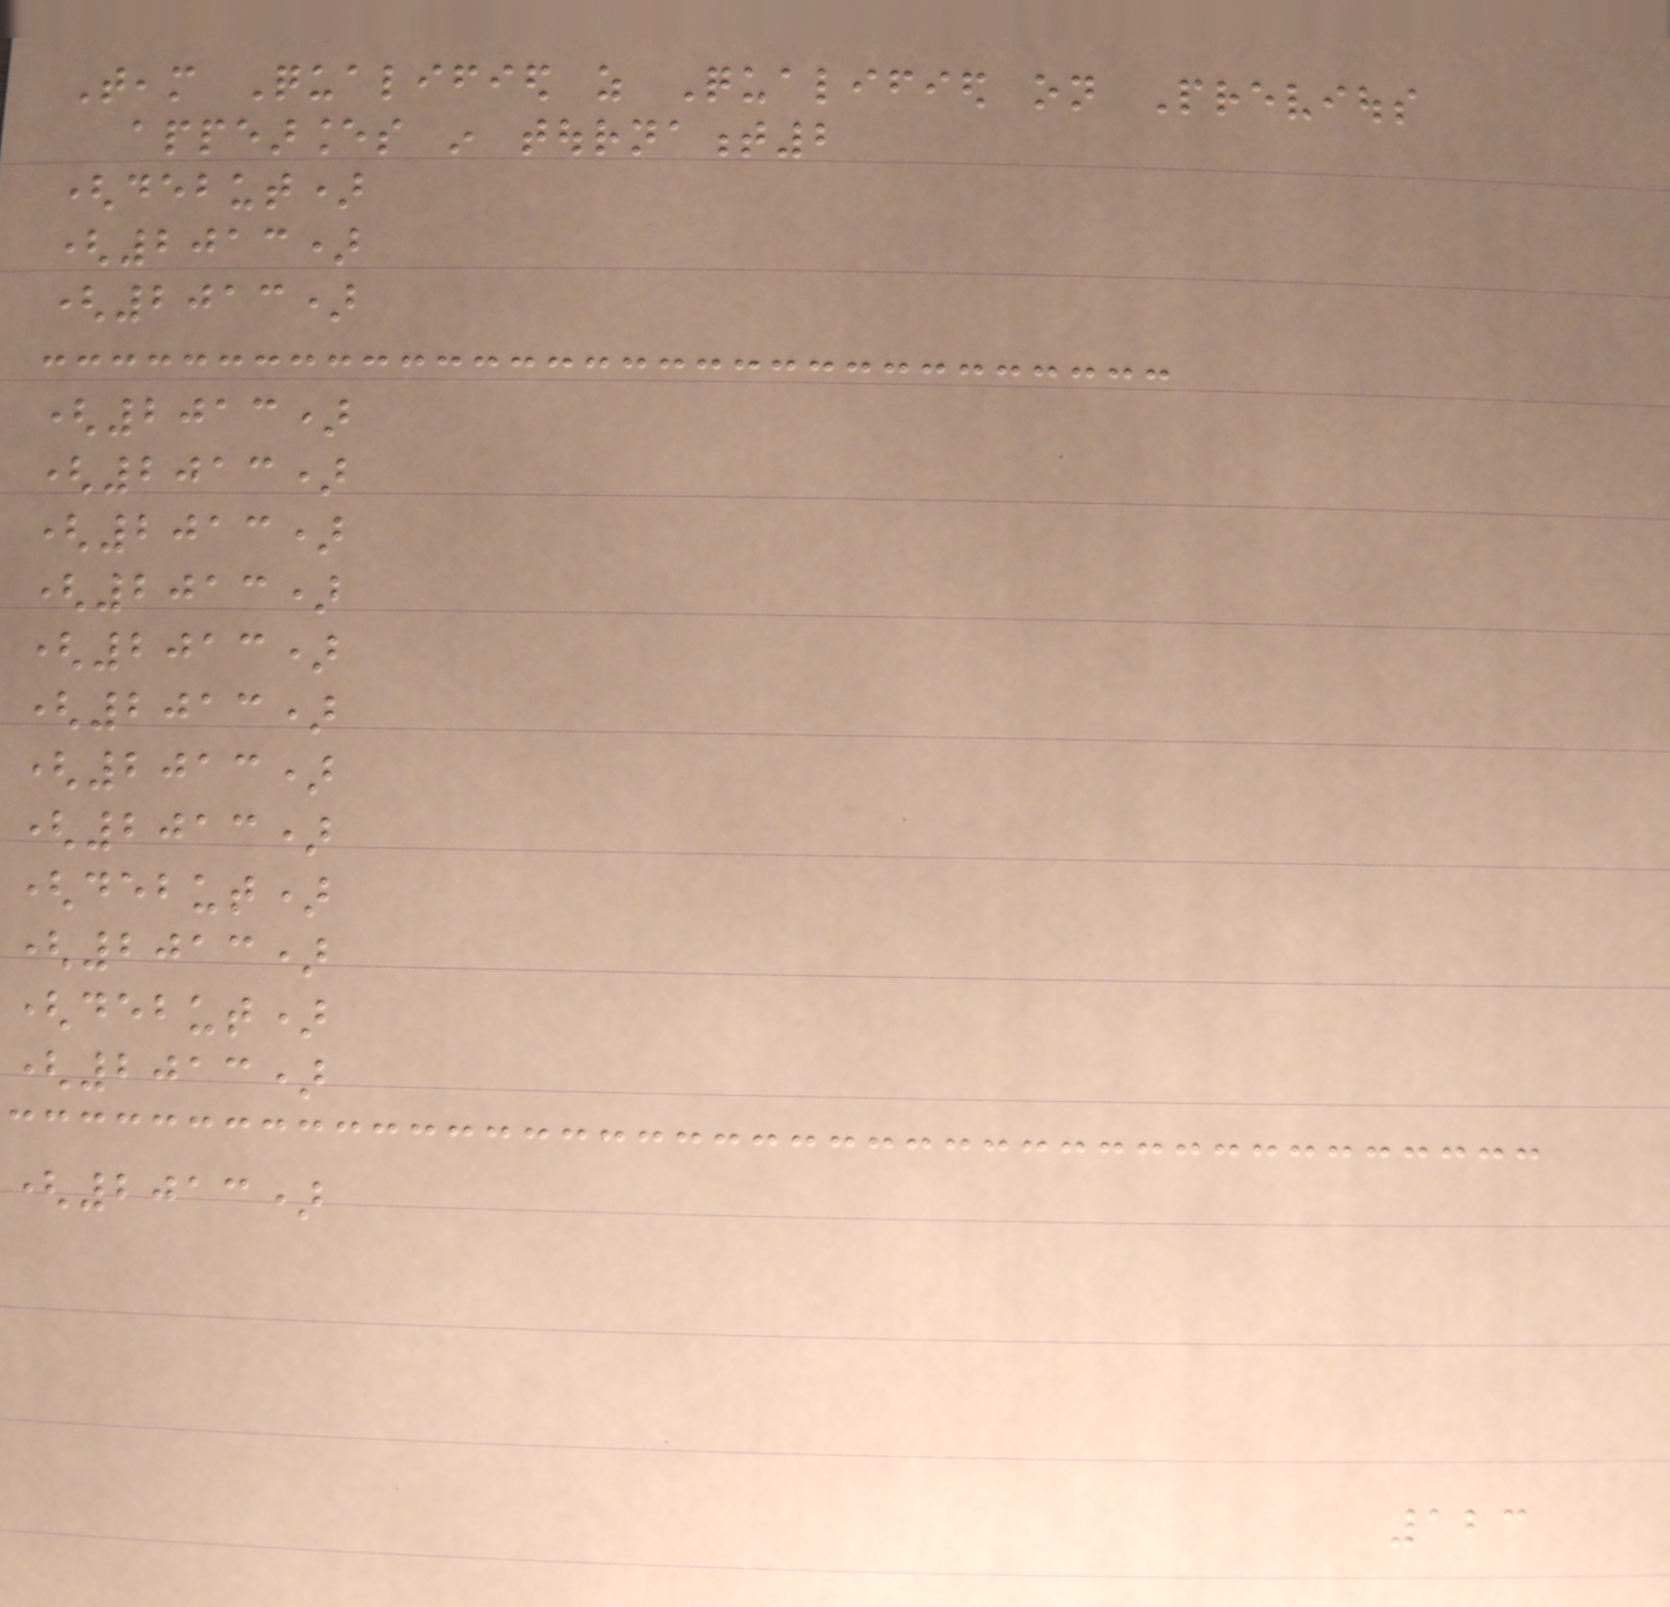Team Qualified as Qualified on Previous
appearances in tournament2
(debut)
(2013)
(2013)
(2013)
(2013)
(2013)
(2013)
(2013)
(2013)
(2013)
(2013)
(debut)
(2013)
(debut)
(2013)
(2013)
123
